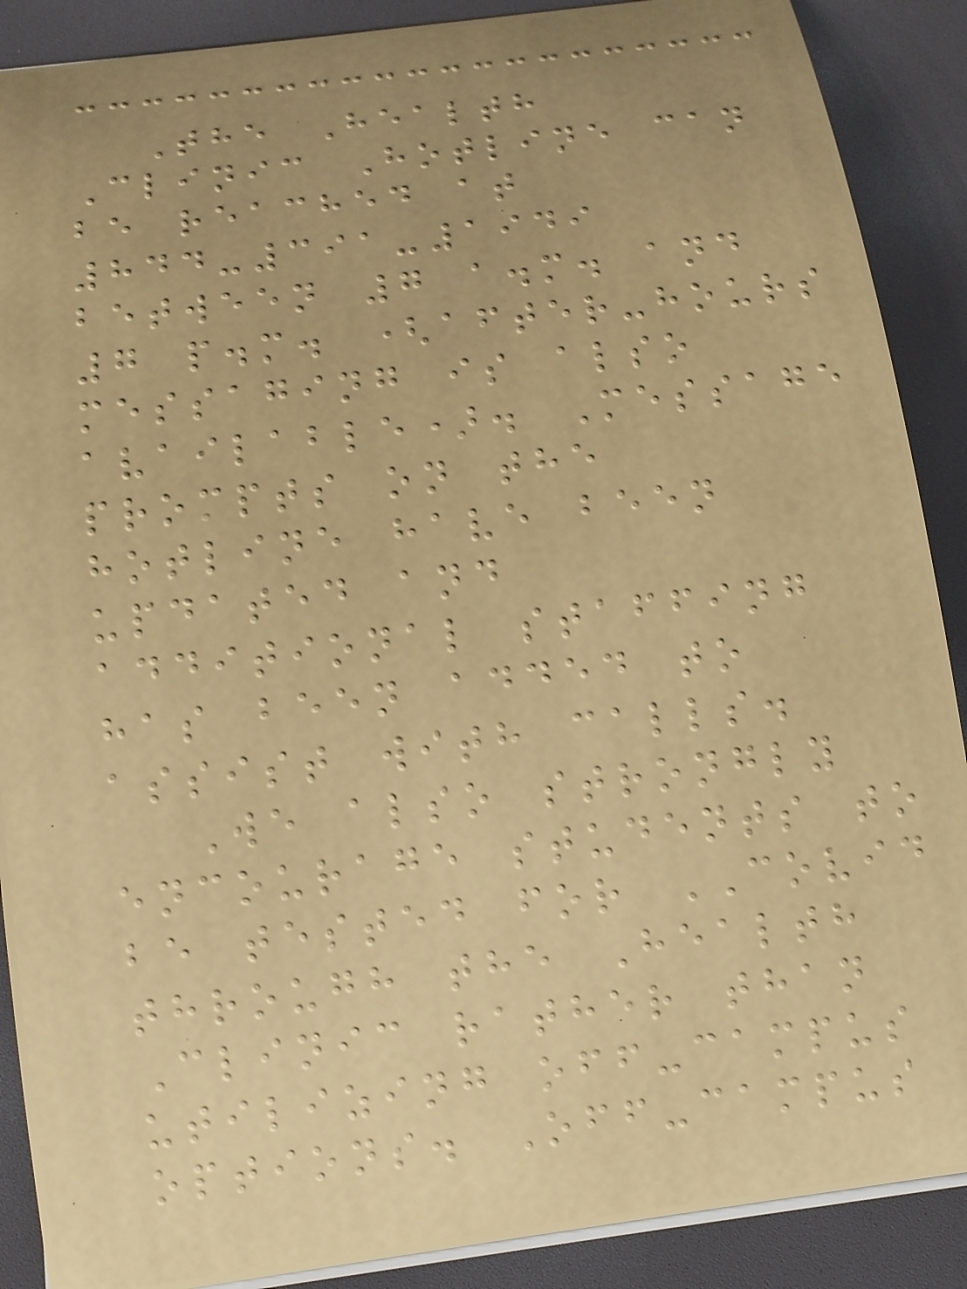The Health
Clinic Hotline can
be reached at
844-391-1949
between 7 a.m. and
7 p.m. (after-hours
messaging is also
available). Message
prompts on the
hotline have been
updated and
additional staffing
has been added to
assist with calls.
We also strongly
encourage students to
be tested for COVID
through the Health
Clinic rather than
utilizing off-campus
options. Off-campus
